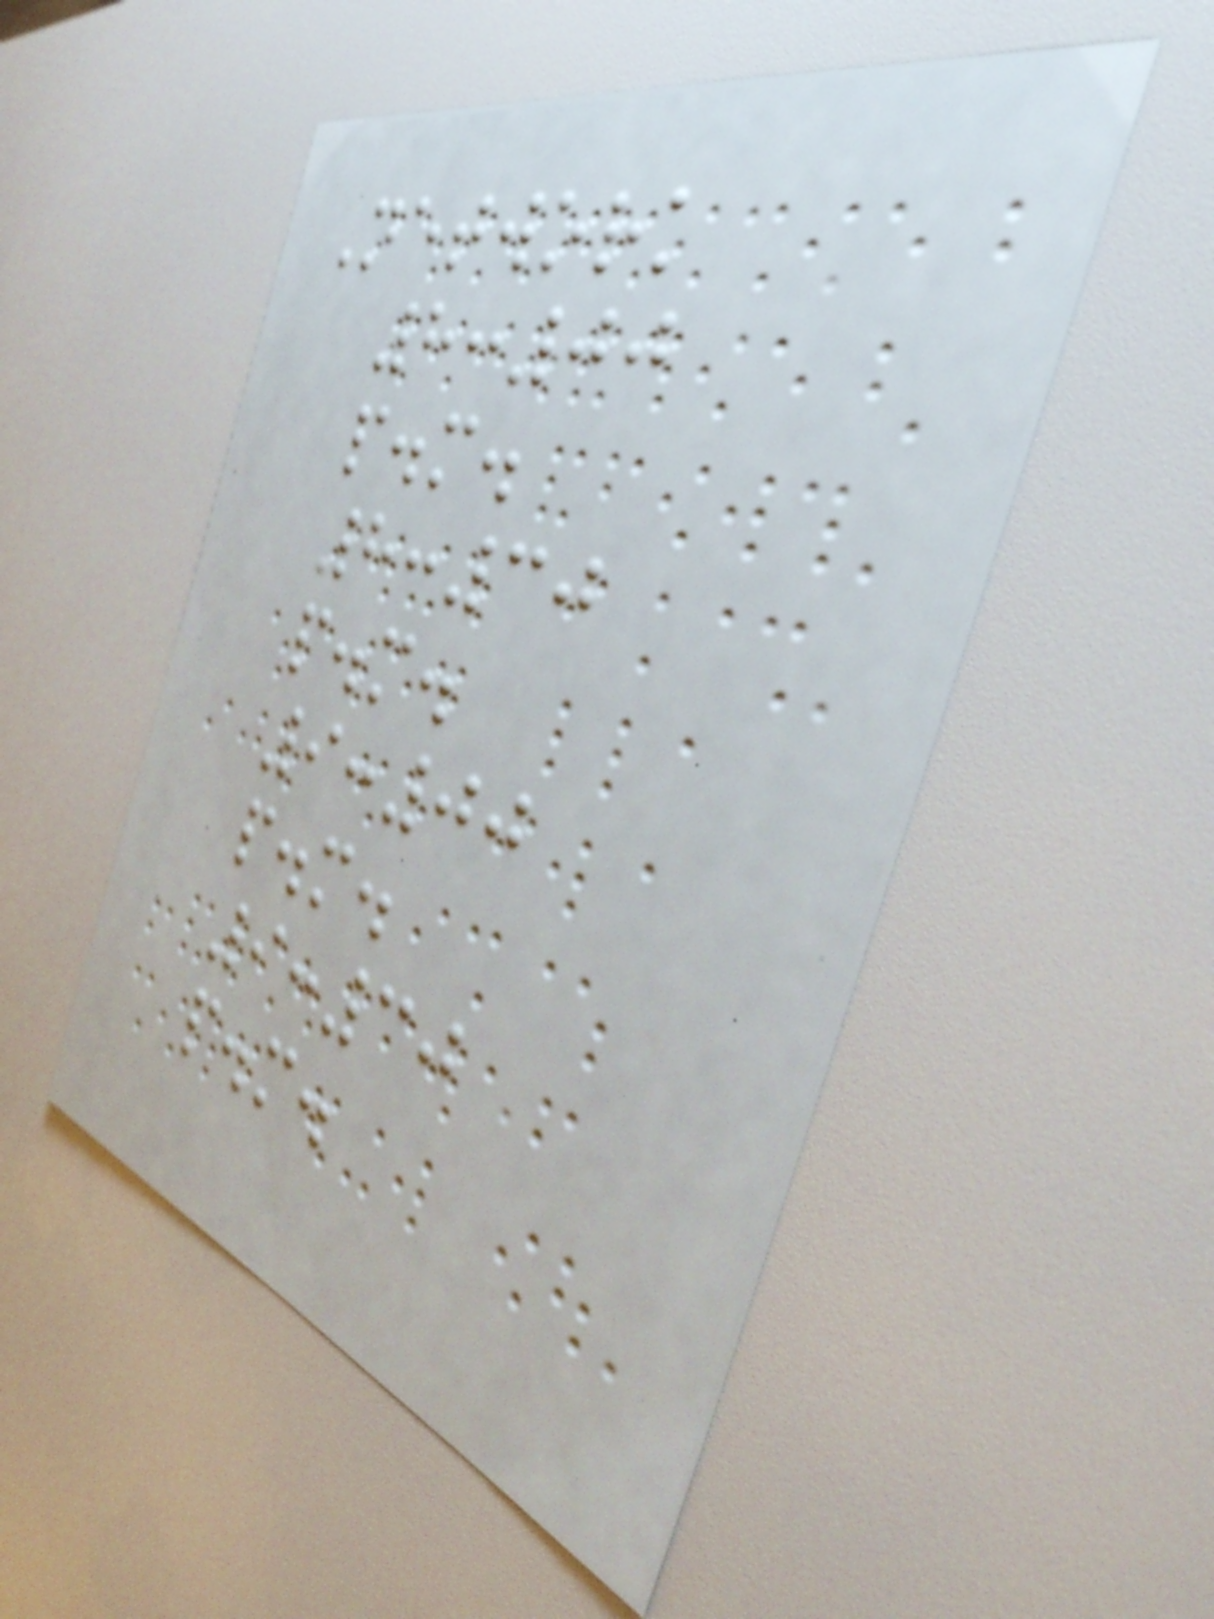Network
8:00
p.m.
8:30
p.m.
9:00
p.m.
9:30
p.m.
